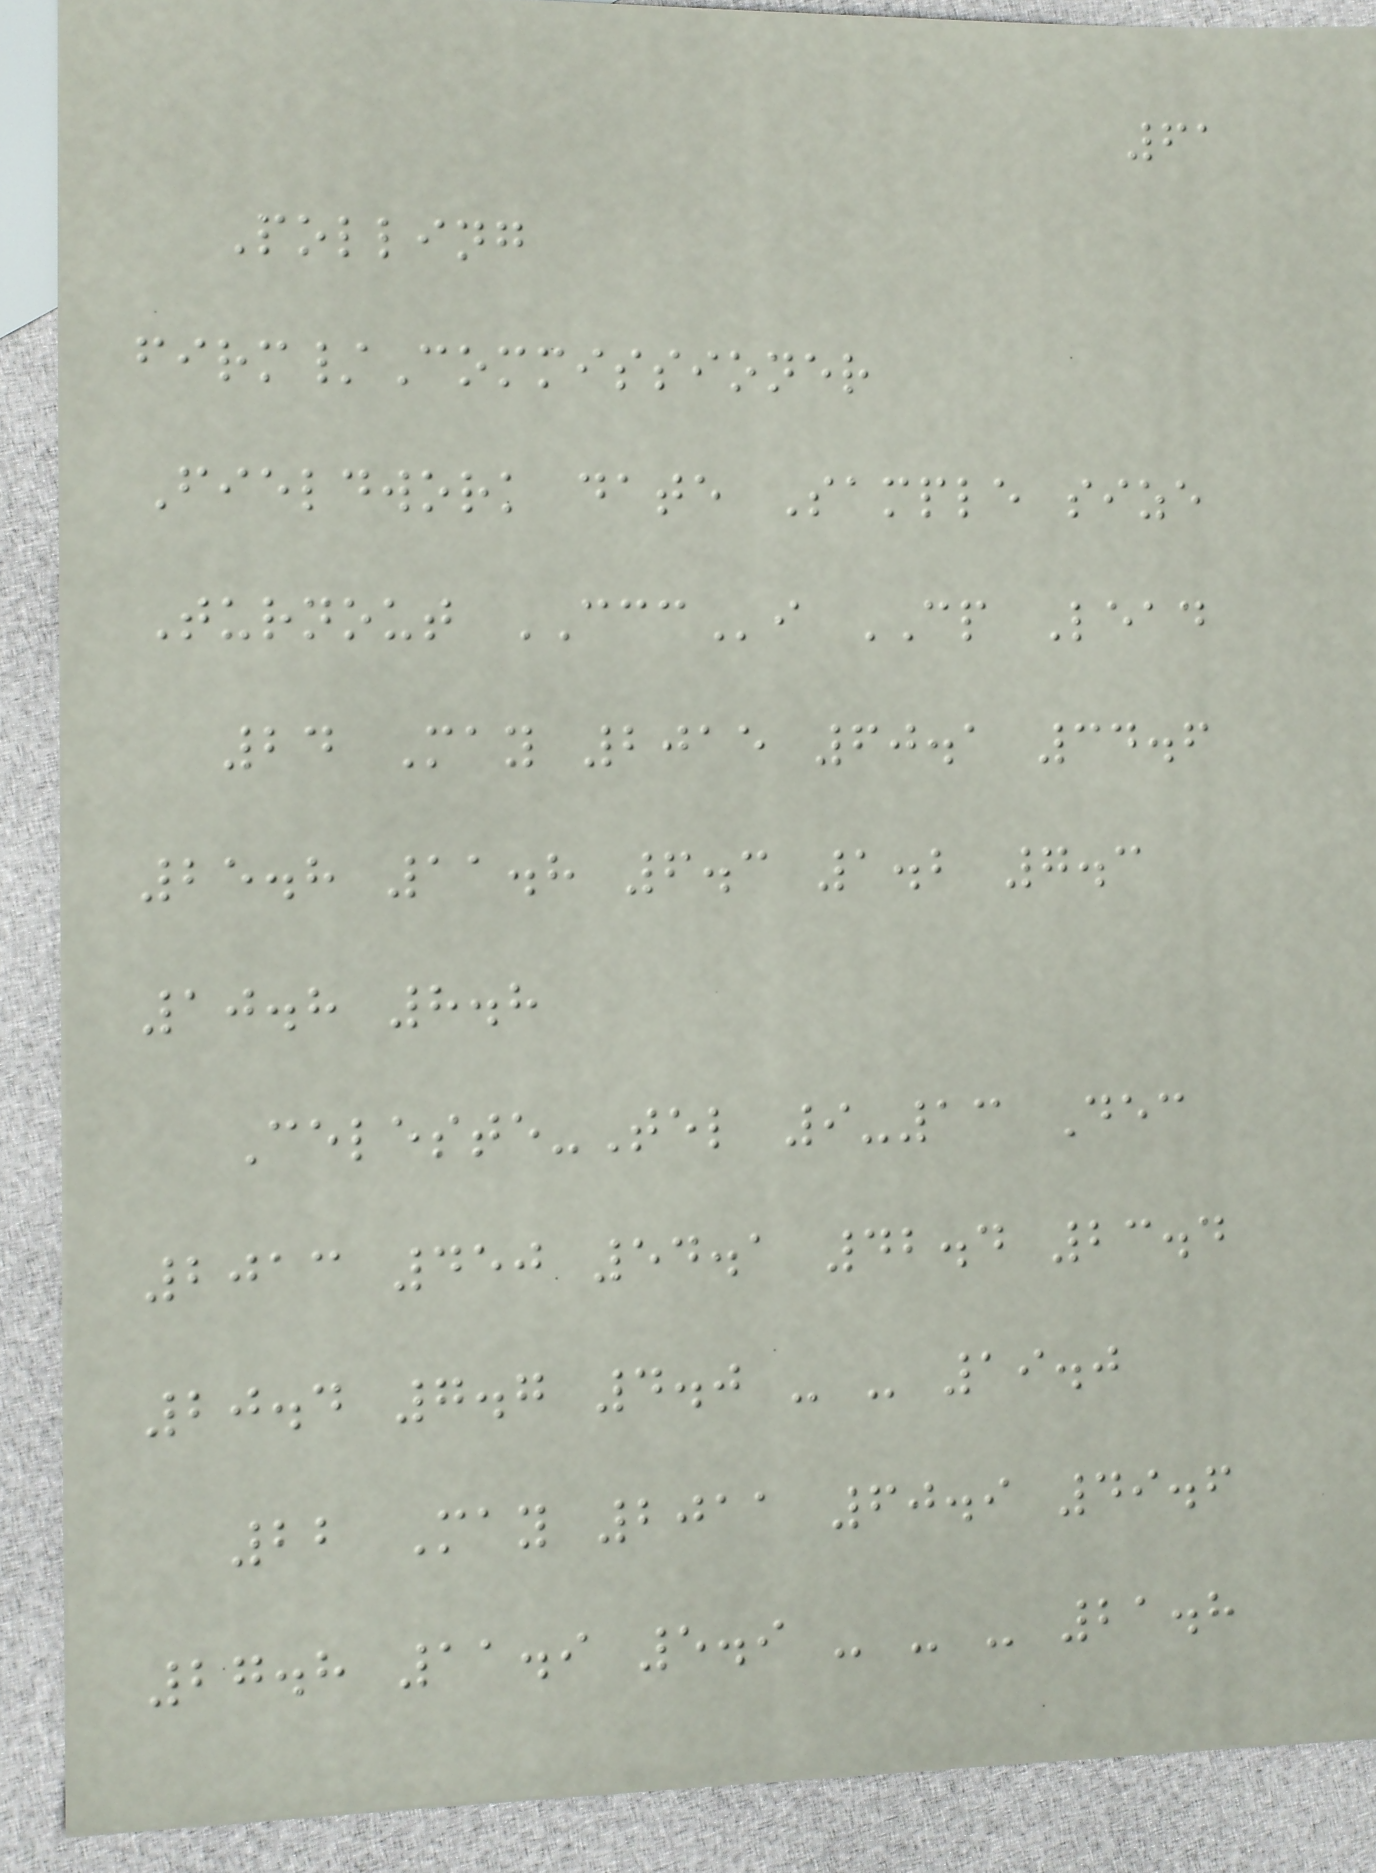61
Polling
firm/Commissioner
Fieldwork date Sample size
Turnout CCCi CP Lead
24 May 2015 60.1 34.6
25.8 11.8 6.3 1.2 7.3
10.8 8.8
Celeste-Tel 9-13 Dec
2013 450 54.1 42.4 23.4
20.4 7.7 4.0 - - 19.0
22 May 2011 60.9 49.6
27.8 11.9 5.9 - - - 21.8
